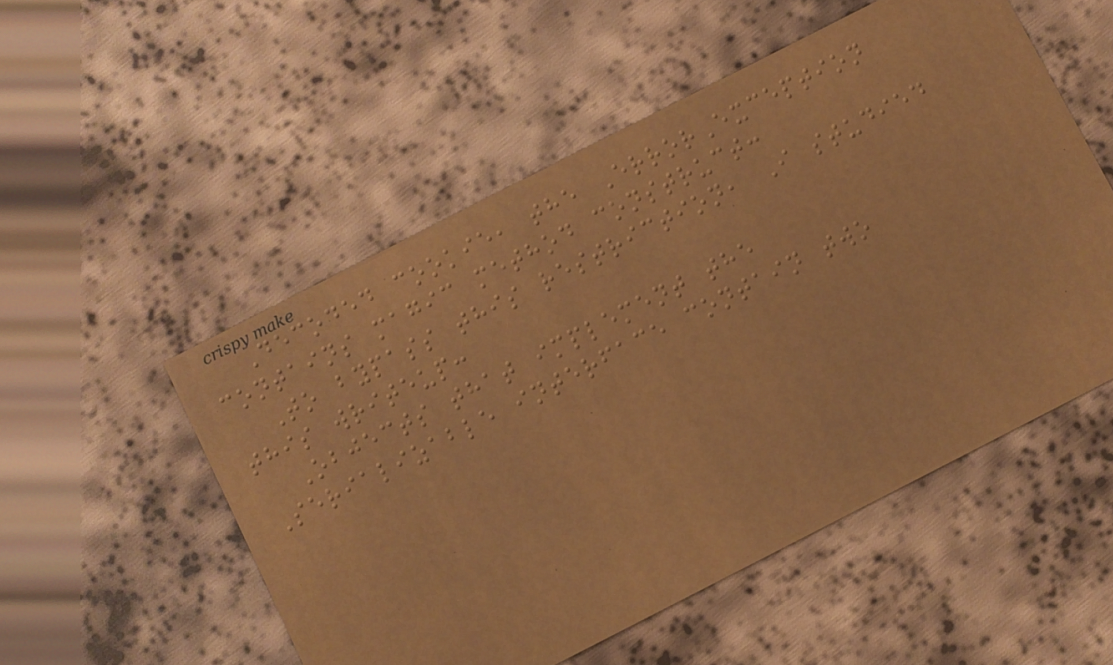Decoded cookie, the ErrorException
contains magic method construct:
To bypass this restriction, I studied
this writeup:
Objects that implement the
Serializable interface contain two
